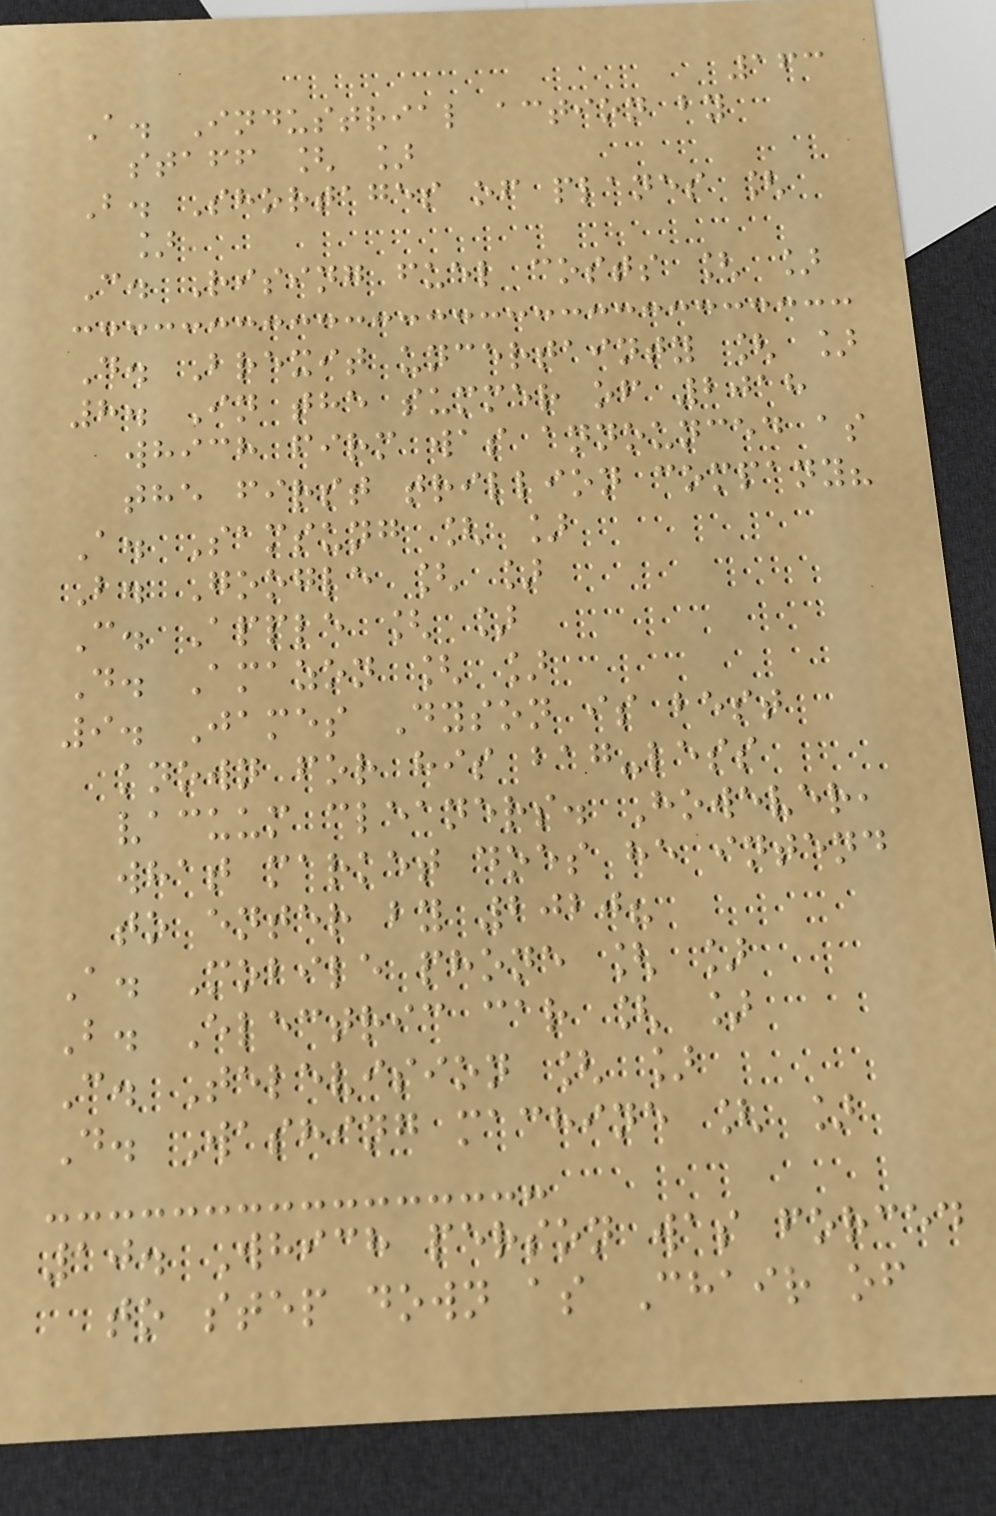163
A. Industrial action by
staff [ ]
B. Shortages of planes [
]
C. Rising fuel costs [ ]
D. Brexit uncertainty [ ]
8. In the summer of 2018
which firm was announced as
the first trillion company?
A. Samsung [ ]
B. Google [ ]
C. Apple [ ]
D. Amazon [ ]
9. James Dyson is best
known for his bag-less
vacuum cleaners. However,
what market does he intend
to enter by 2020?
A. Mobile phone [ ]
B. Electric car [ ]
C. Television [ ]
D. Washing machine [ ]
10. Which person was forced
to step down as Chair of
